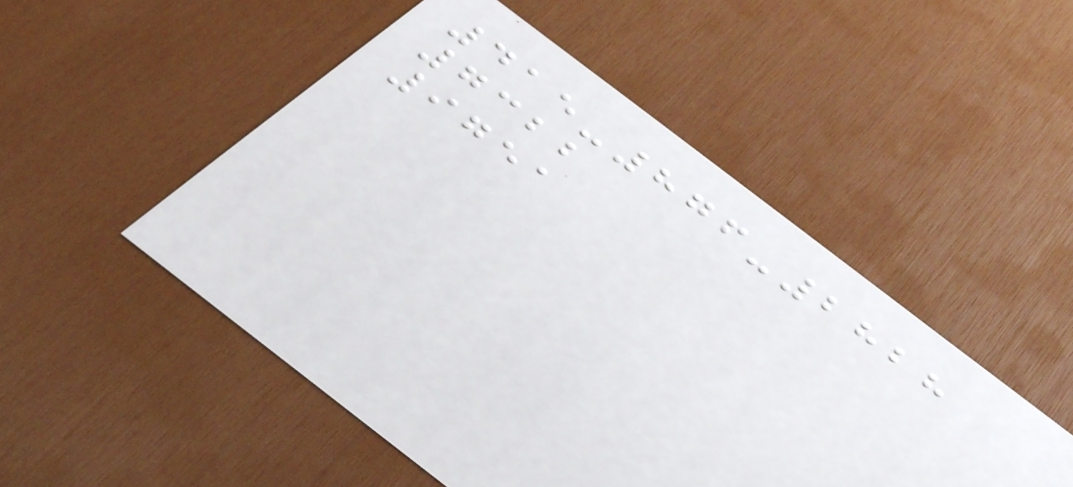415-876-2828
7322
9751
